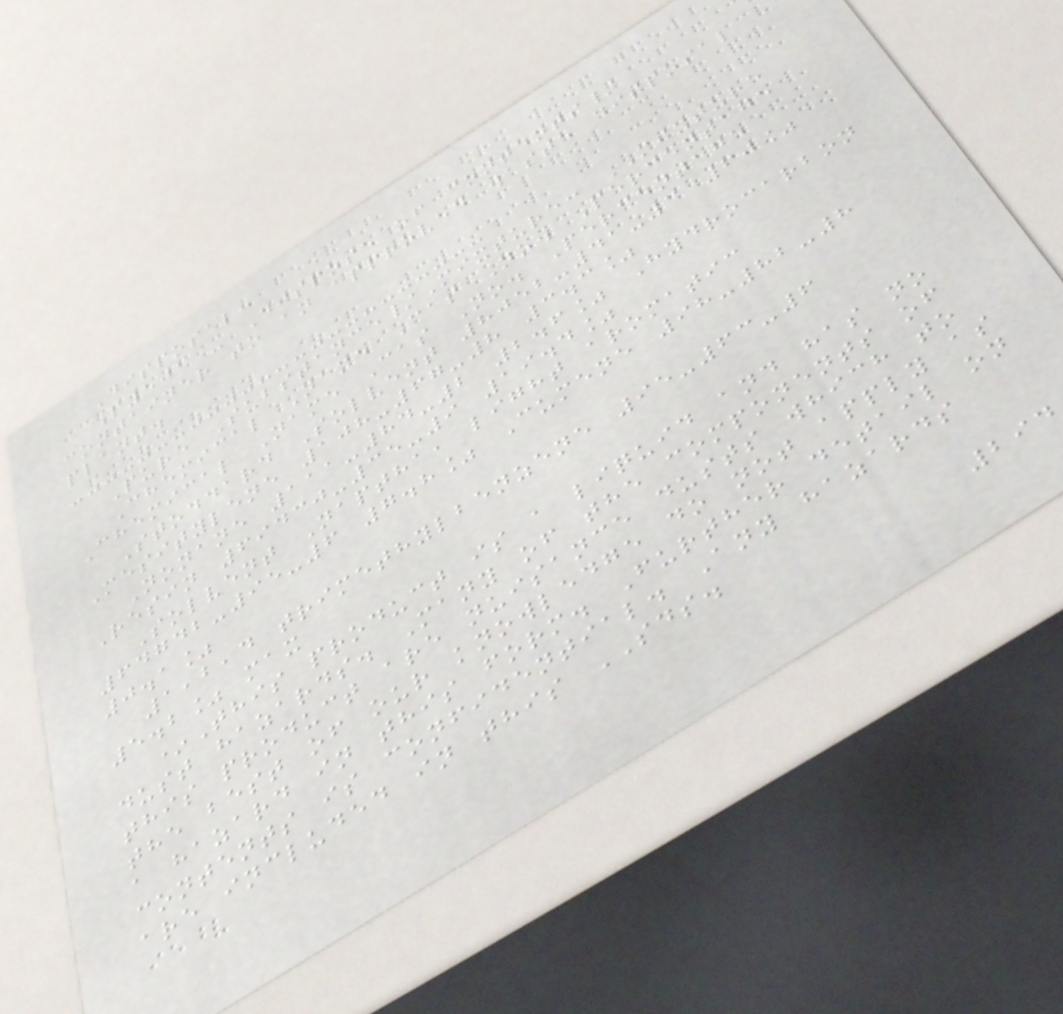Disposal:
P501 - Dispose of contents/
container to an approved waste disposal
plant.
Pure Substance/Mixture: MIXTURE
Chemical Name Cas No. Percentage
Chemical Name Cas No. Percentage
Stoddard Solvent 8052-41-3 60%
Mesitylene 108-67-8 3.3%
Nonane 111-84-2 2.6% Hydrocarbon
Resin 69430-35-9 19.4%
Solvent Naptha, light aromatic
64742-95-6 7.8% Cumene 98-82-8
0.1%
1,2,4 trimethylbenzene 95-63-6
5.2% max
*This product is a liquid and has no
dust hazards. Many of the components of
this product are nuisance dusts which to
the best of our knowledge do not apply as
a hazard in this form. Further detail on
contents is confidential. Any hazards
are included in this SDS.
294
